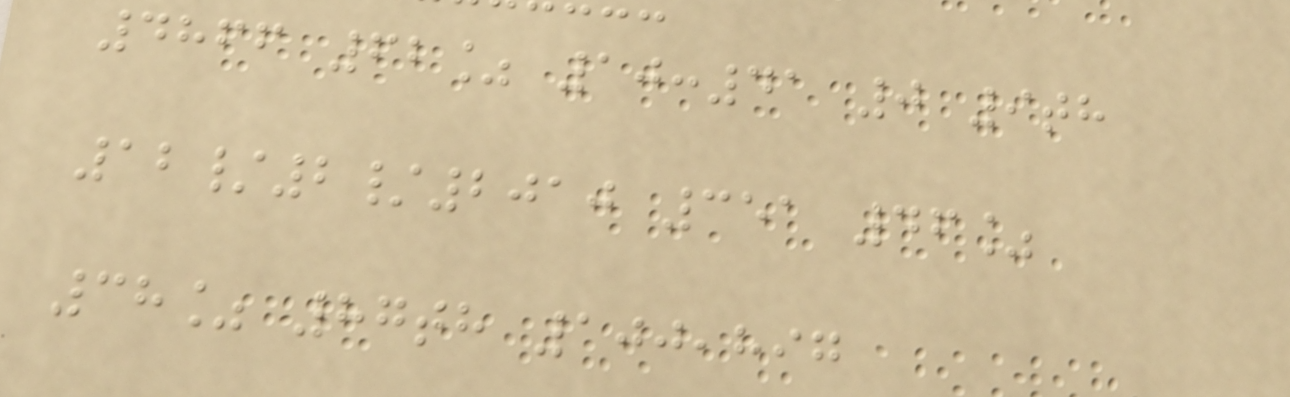4866 62% 10:41 0 9th
12/2/2010 351 46%
38% 87th 100,897
